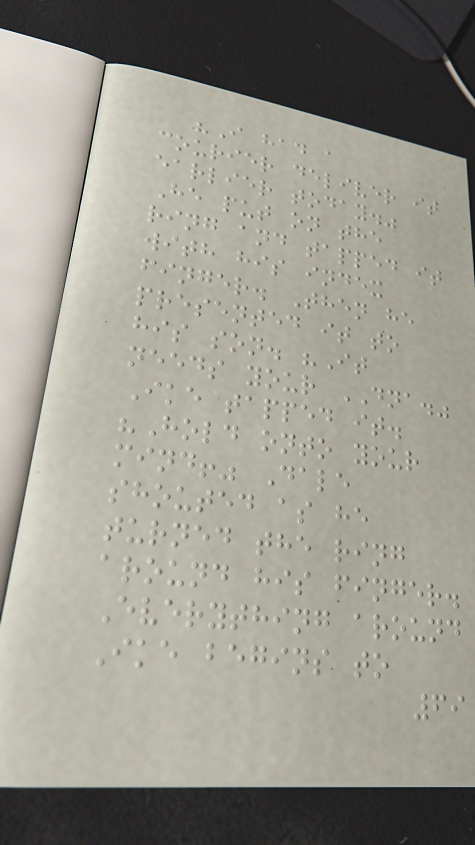"I had a
courier deliver it
earlier today."
He put on the
ring and tapped it
with his index
finger. Then he
presented it to
his son. "It
needs your DNA."
Ike tapped it.
"Hold onto your
mind!" Dale
shouted as he
turned the ring
around his finger.
Everything around
Ike begins to
69
